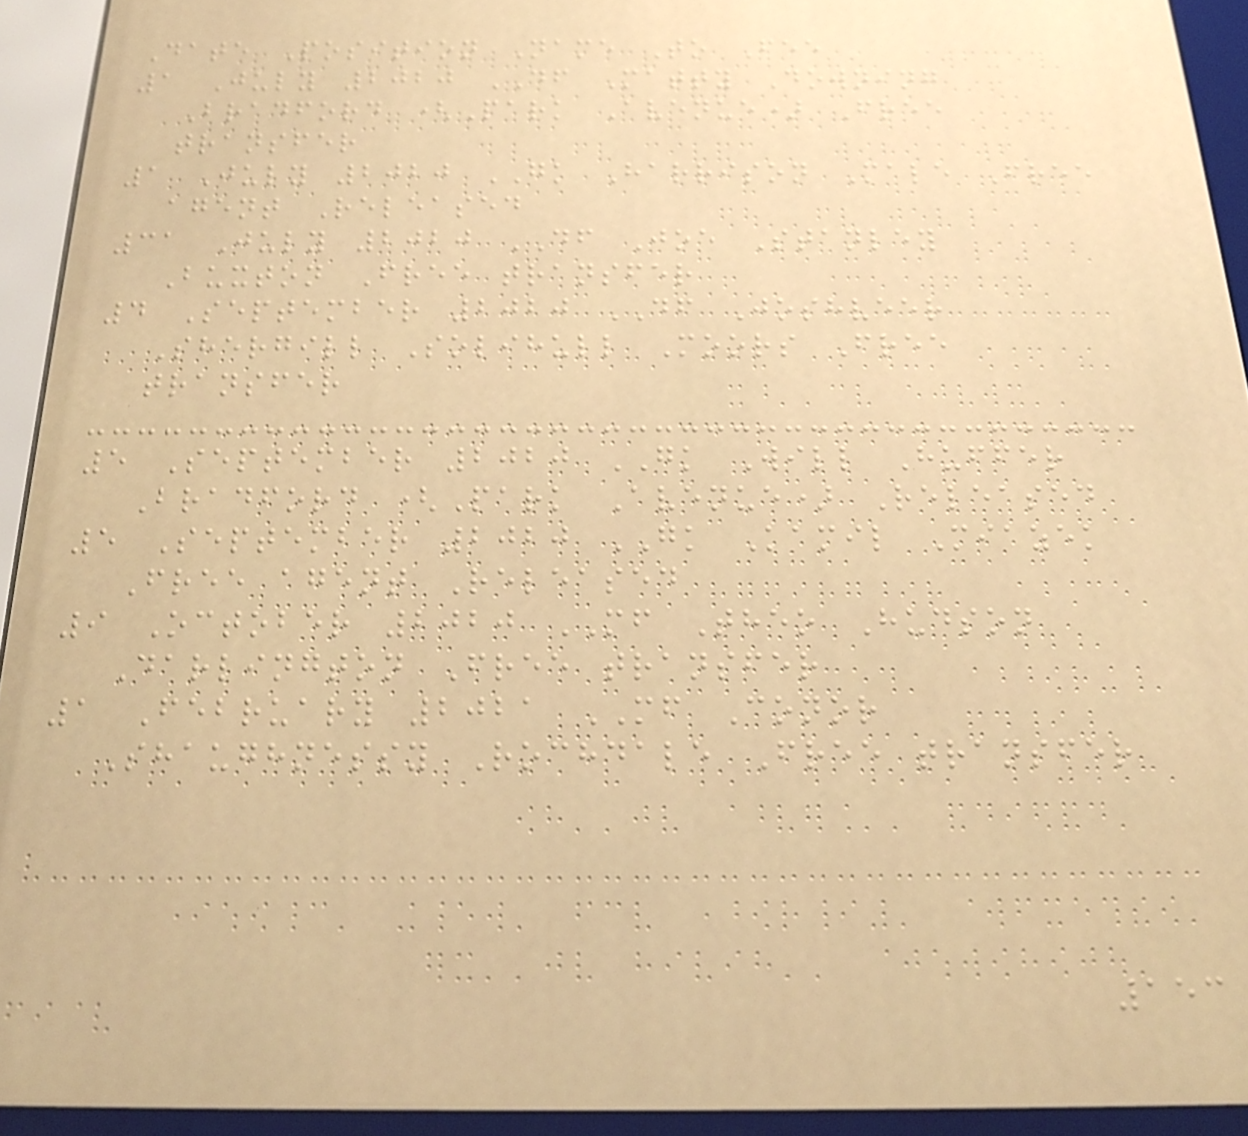Date Position Name To Fee
1 July 2020 DF Matty Downing
Bradford (Park Avenue) Free
transfer
1 July 2020 GK Harrison Male Free
agent Released
31 July 2020 DF Joe Stanley
Buxton Free transfer
4 September 2020 DF Joshveer
Shergill Solihull Moors Free
transfer
5 September 2020 GK Will Huffer
Bradford (Park Avenue) Released
5 September 2020 GK Kamil Miazek
Free agent Released
9 October 2020 MF Theo Hudson
Darlington Free transfer
1 February 2021 MF Conor
Shaughnessy Rochdale Free transfer
153
